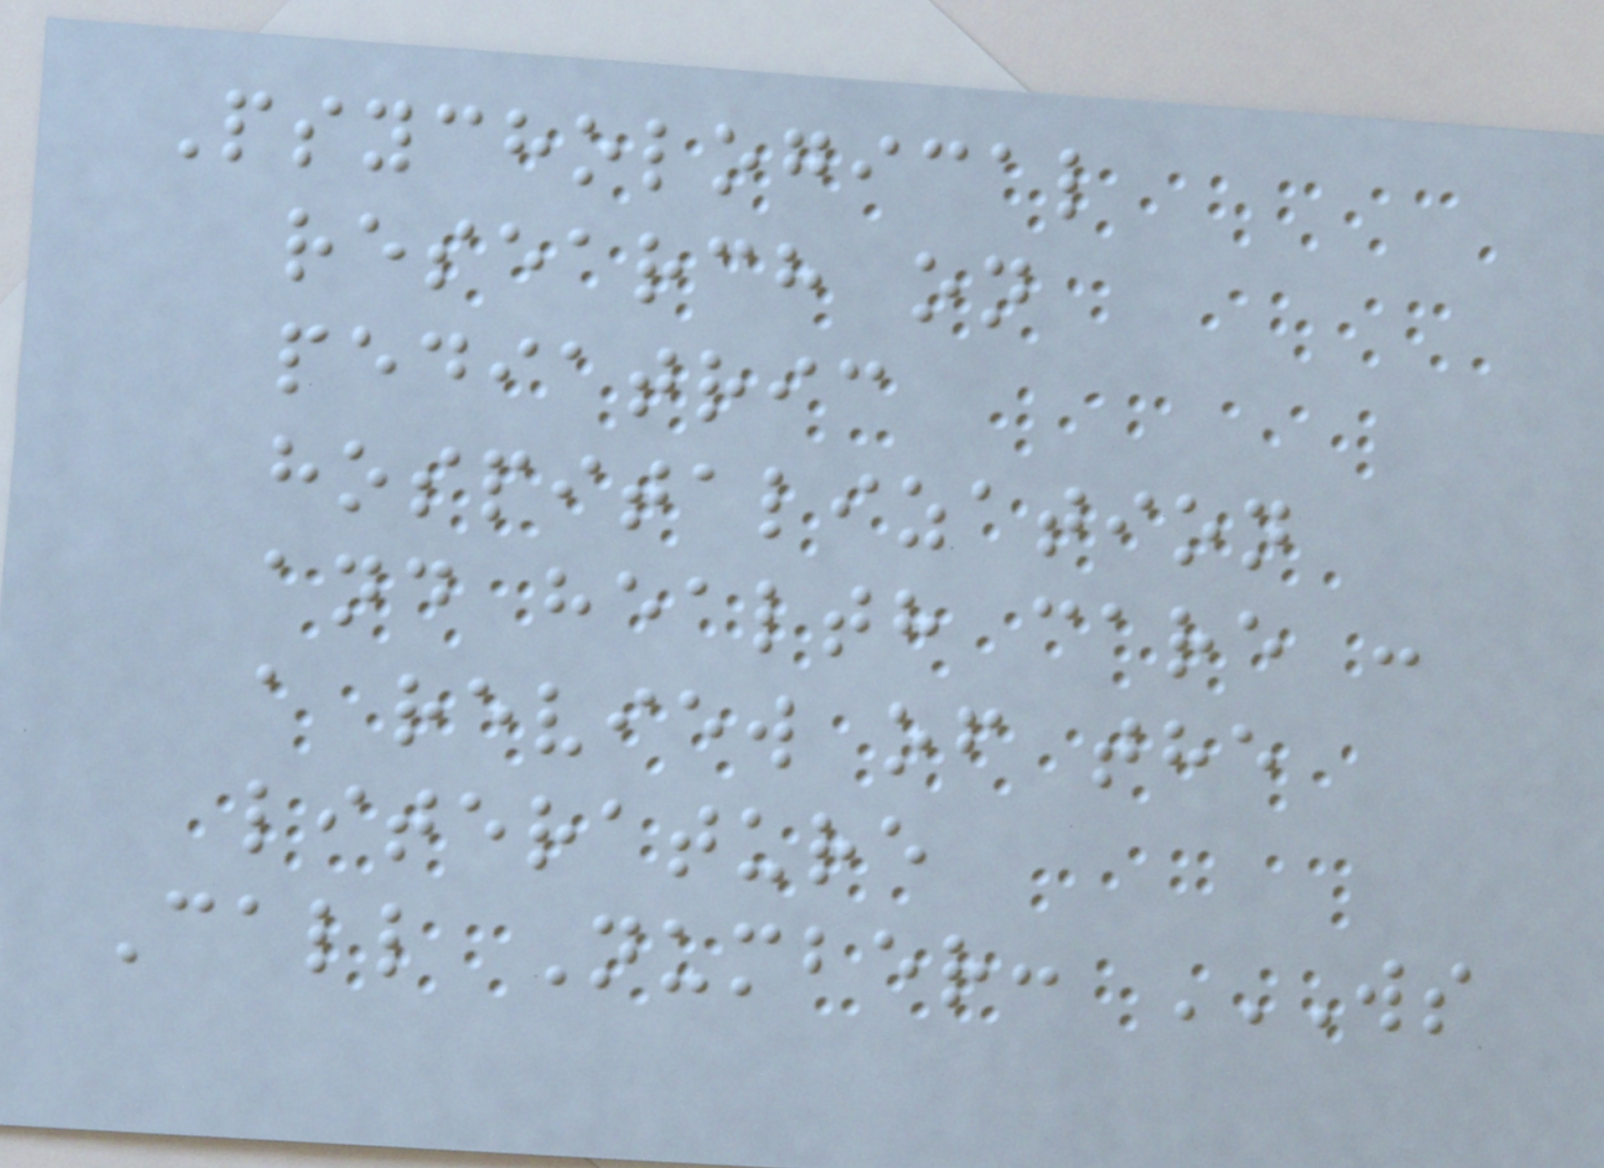Psychological
research on
pediatric
hospitalization
and health care :
a review of the
literature
Call Number: WS
